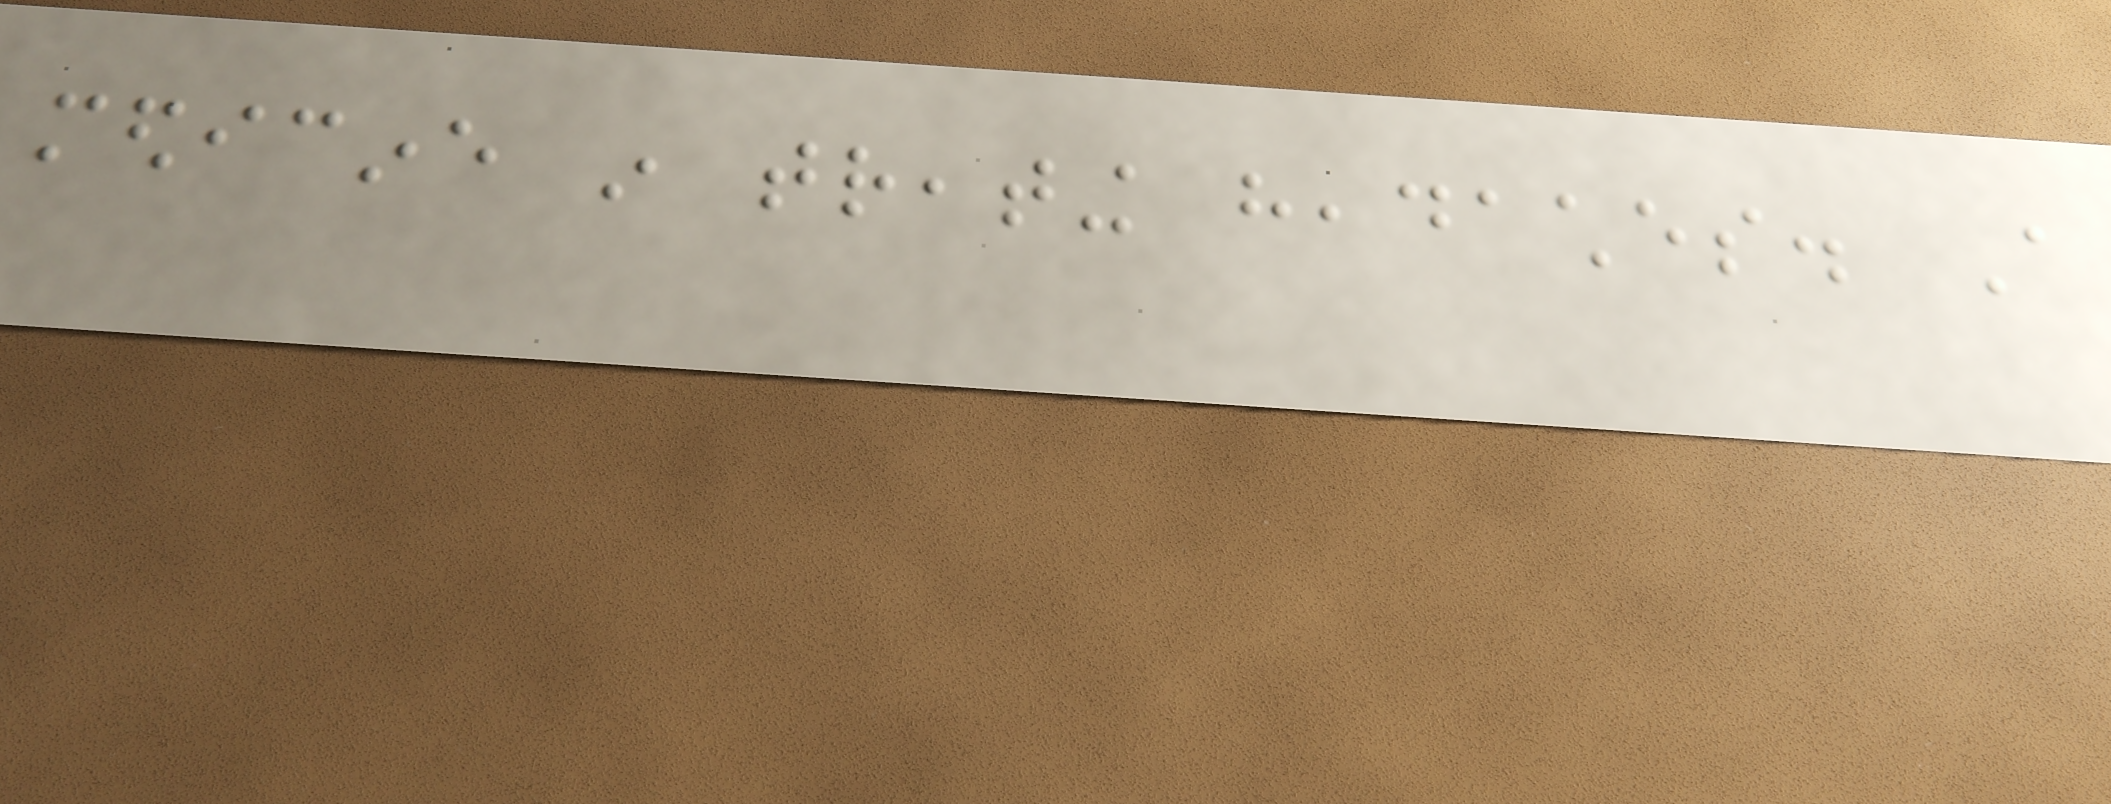medicine in treating headaches. A
